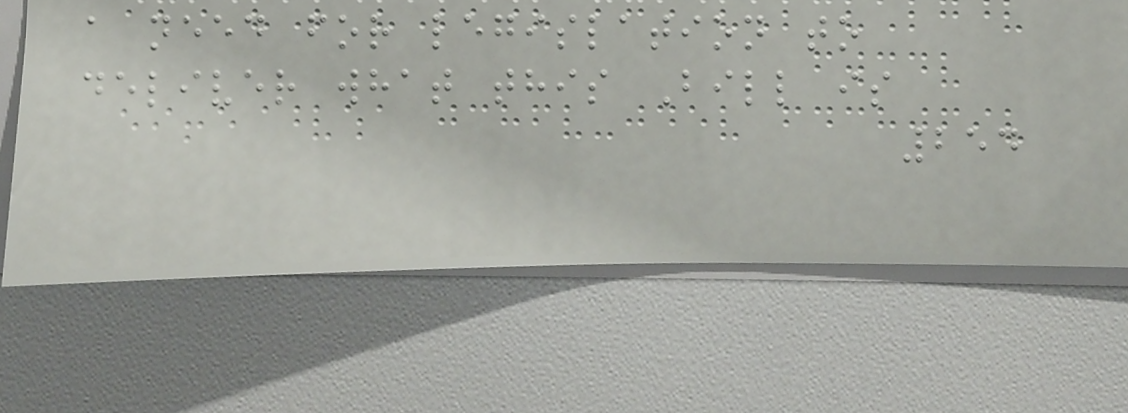a need for legislation to
deliver what this Bill is
254
